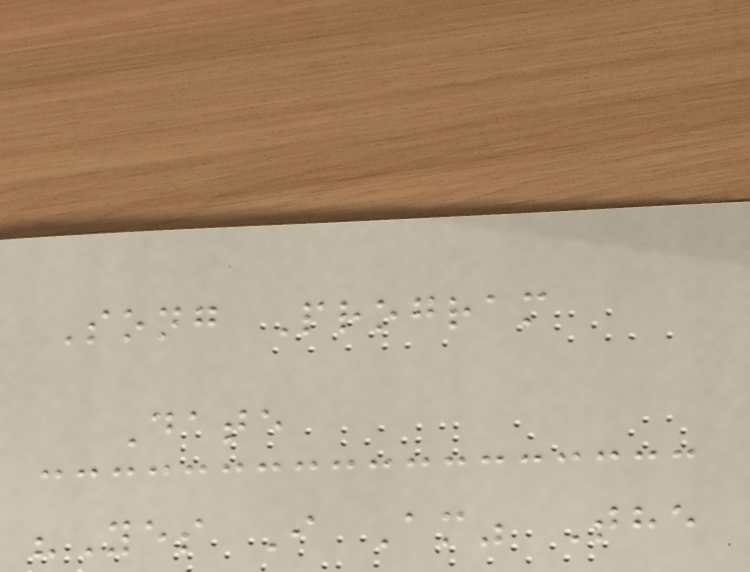Song Program
Date
"Yes I Am" The
